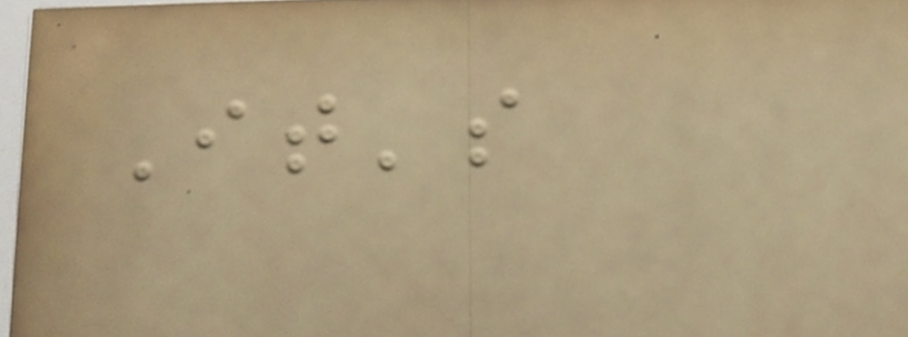It's
